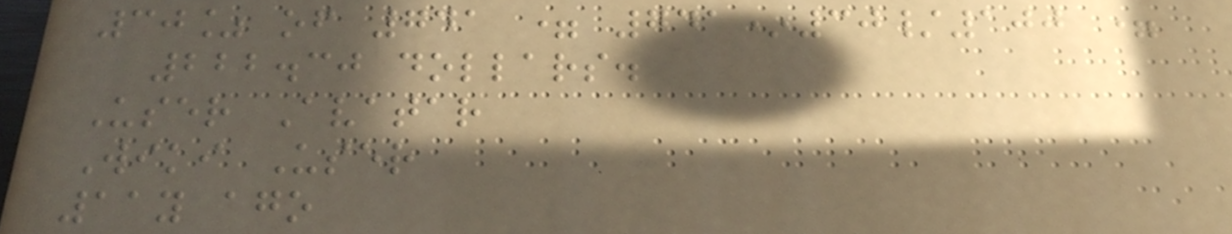30% of 741 = 741*30/100 =
222.30 dollars.
User Avatar
Wiki User
11y ago
